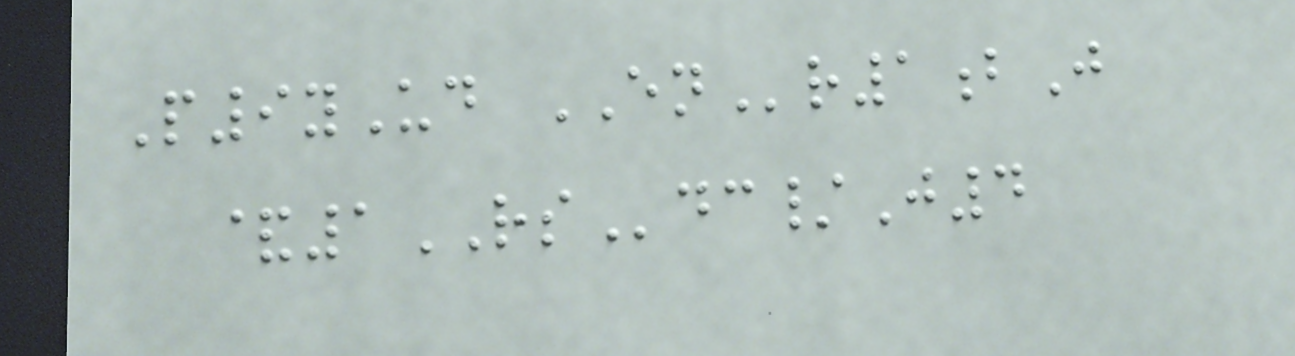P9yUd ENr1bJ
&1RSdc/J4
